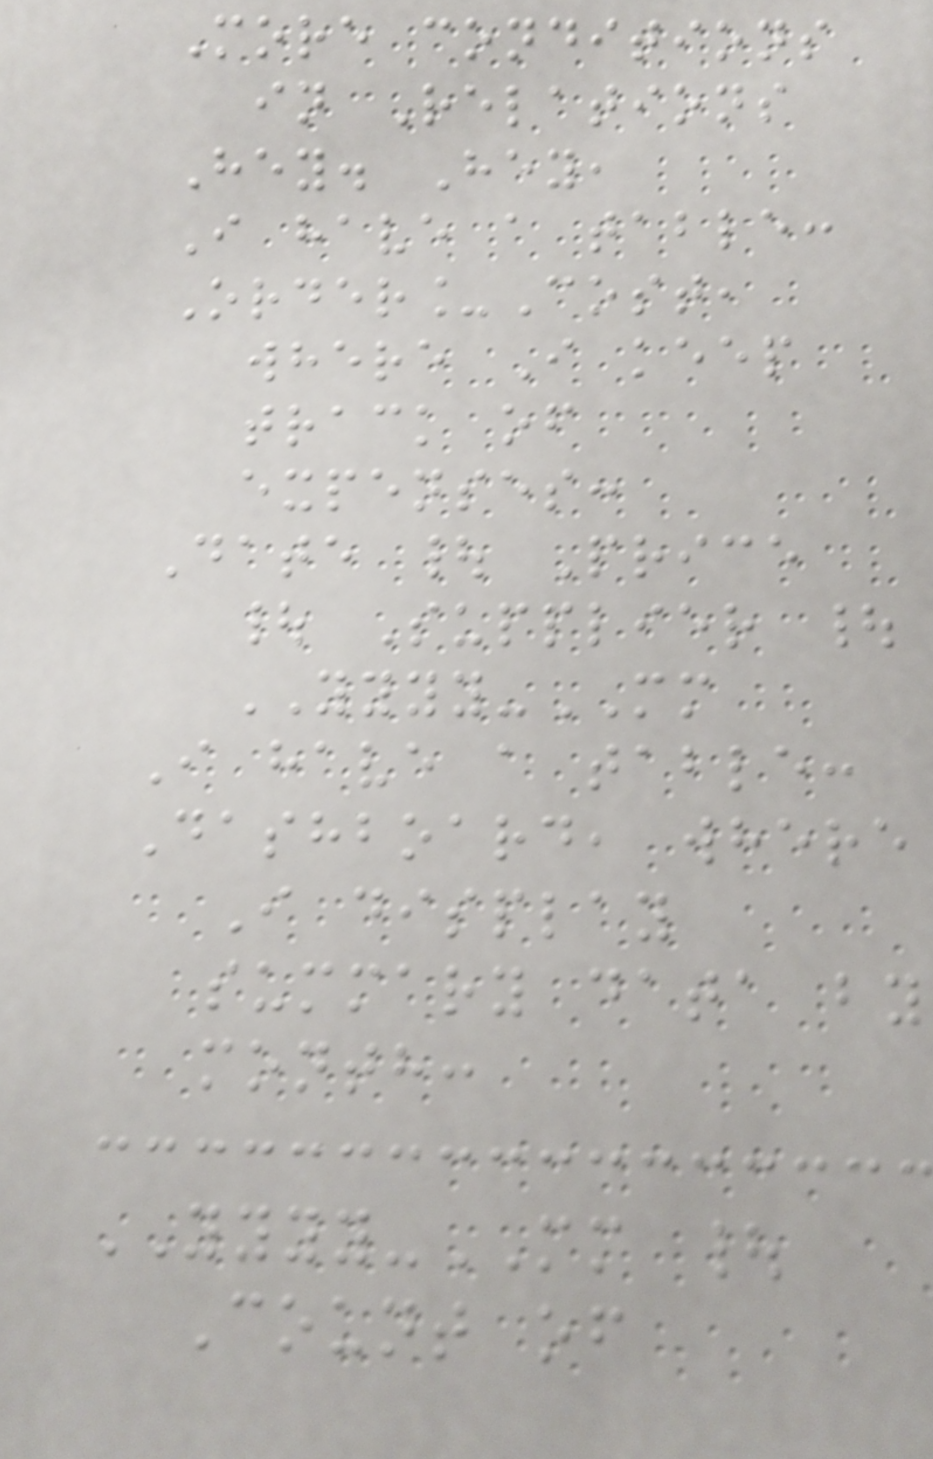More conditions
in Relations
Hey. Hey,
I have a table:
Order_Cost,
where I keep
track of
expenses:
Date | Price
| Supplier |
YYYY-MM
I have a table:
Dashboard, where
I display
summary data by
month:
YYYY-MM |
Count of
